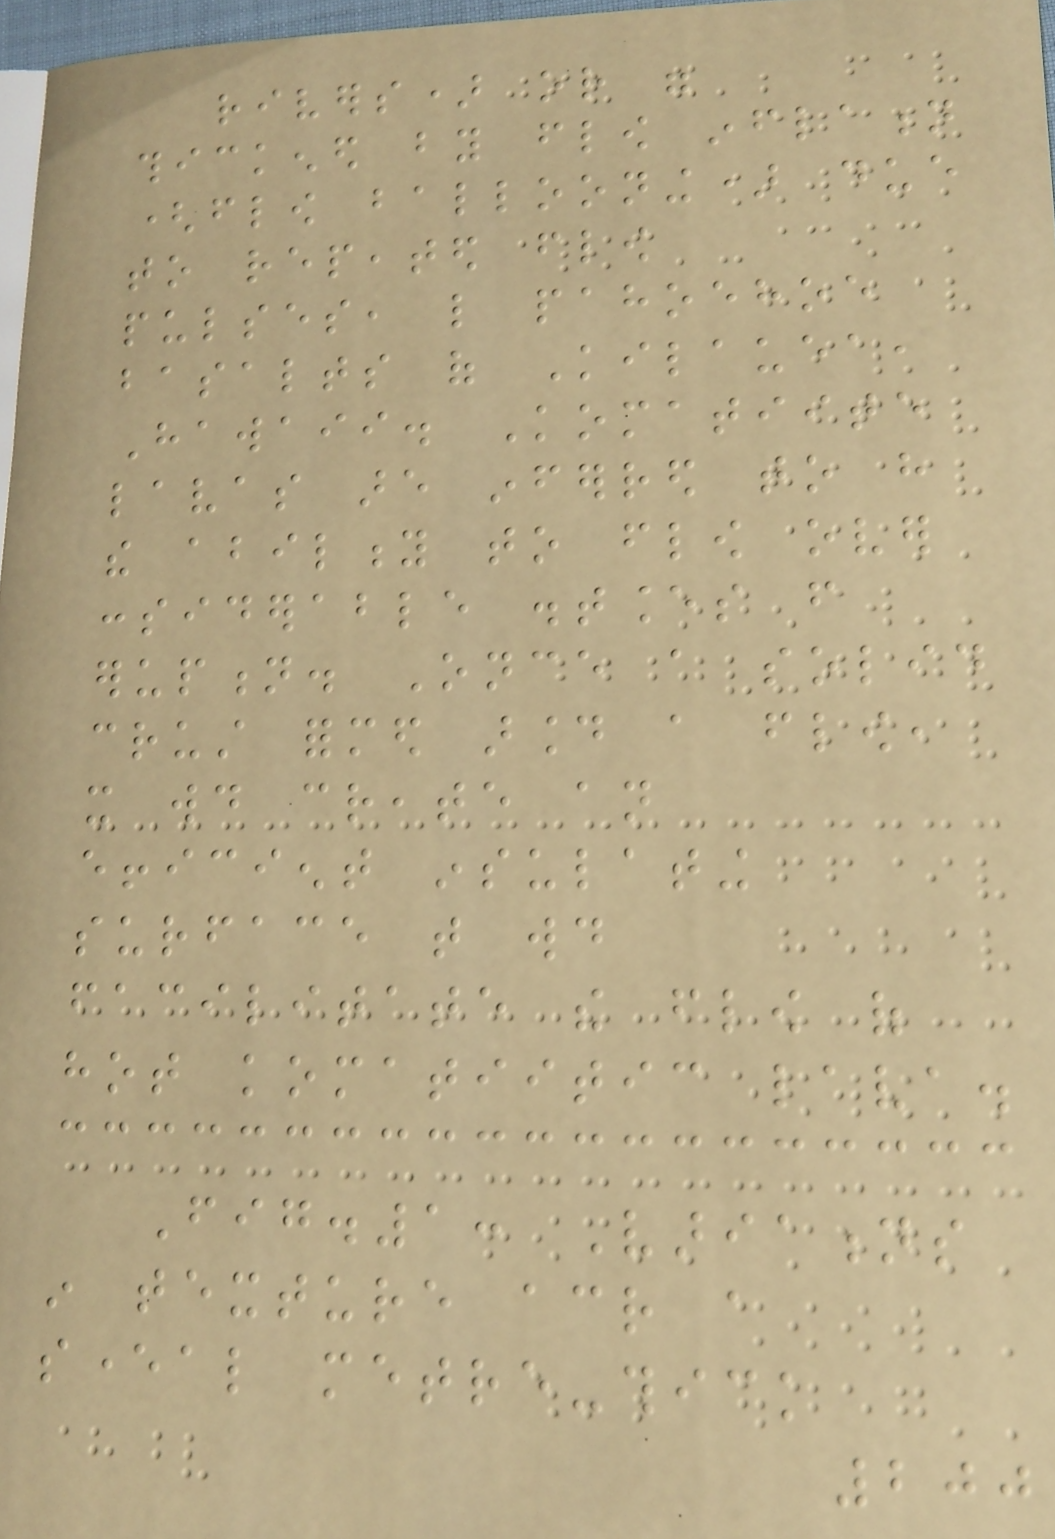rivers) or were
thickened by flow inflation
(flow ballooning) due
to repeated flow
pulses, like pahoehoe
basalts of Kilauea,
Hawaii. Komatiite
lavas are inferred to have
the ability to flow over
considerable distances from
eruption. Once a solid
crust formed around a flow,
it would create an
efficient insulating
surface that would
facilitate the flow of
hot komatiitic lava.
Fig.1: Variations
in texture across a
several metre-thick
200
